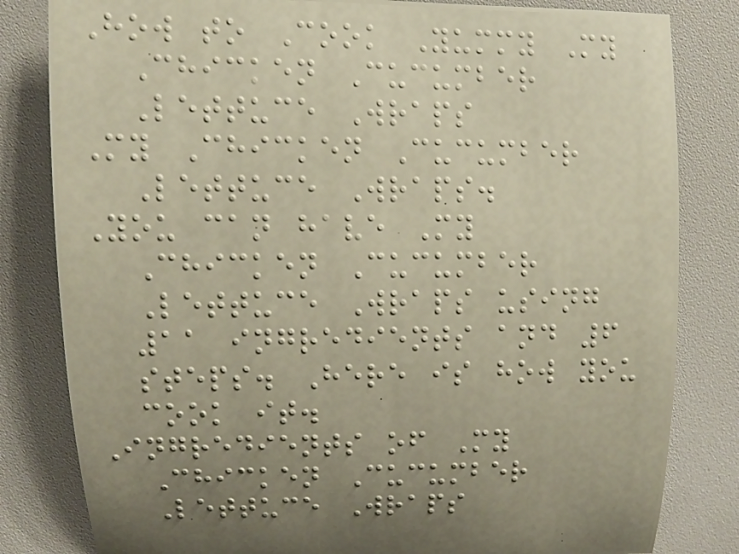How to Cook Yummy My
Chicken Cucumber
Lettuce Wraps
My Chicken Cucumber
Lettuce Wraps.
You can have My
Chicken Cucumber
Lettuce Wraps using
11 ingredients and 6
steps. Here is how you
cook it.
Ingredients of My
Chicken Cucumber
Lettuce Wraps
